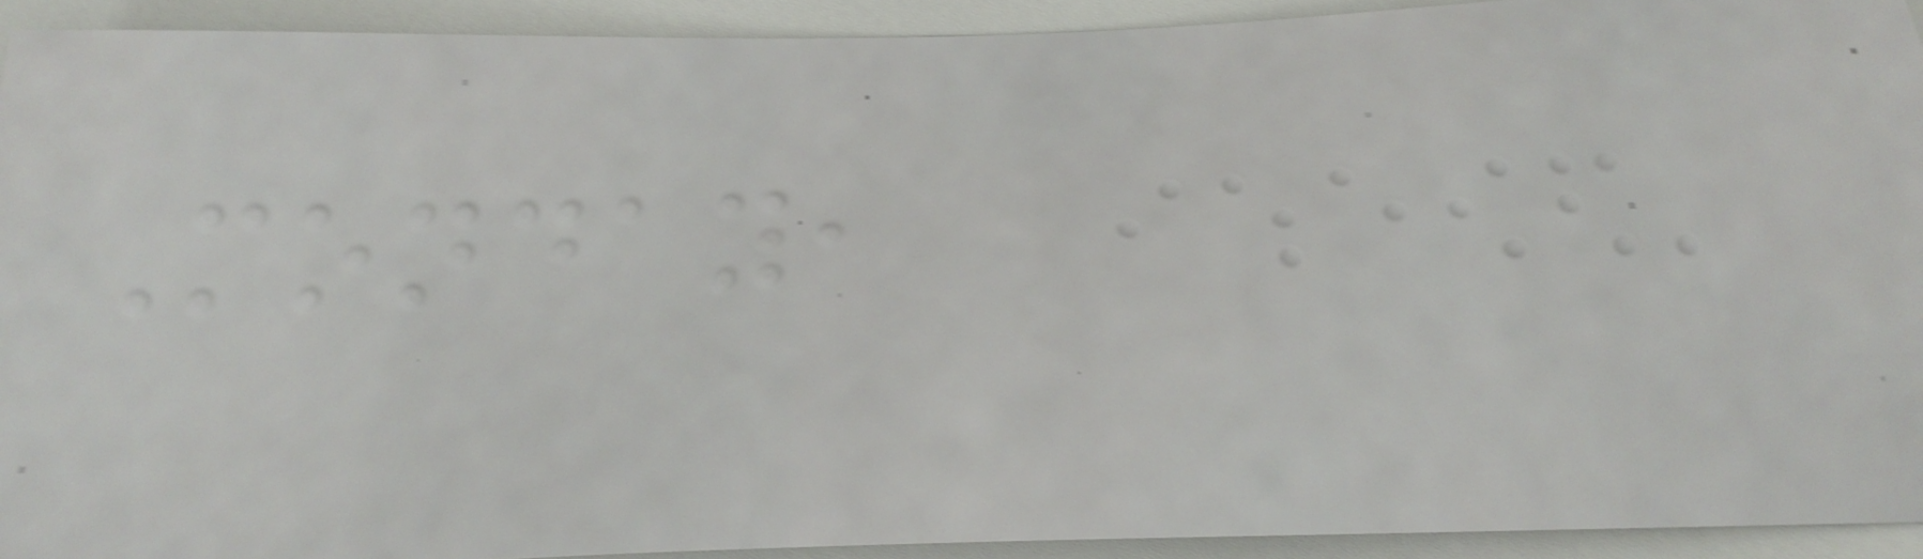Monday,
